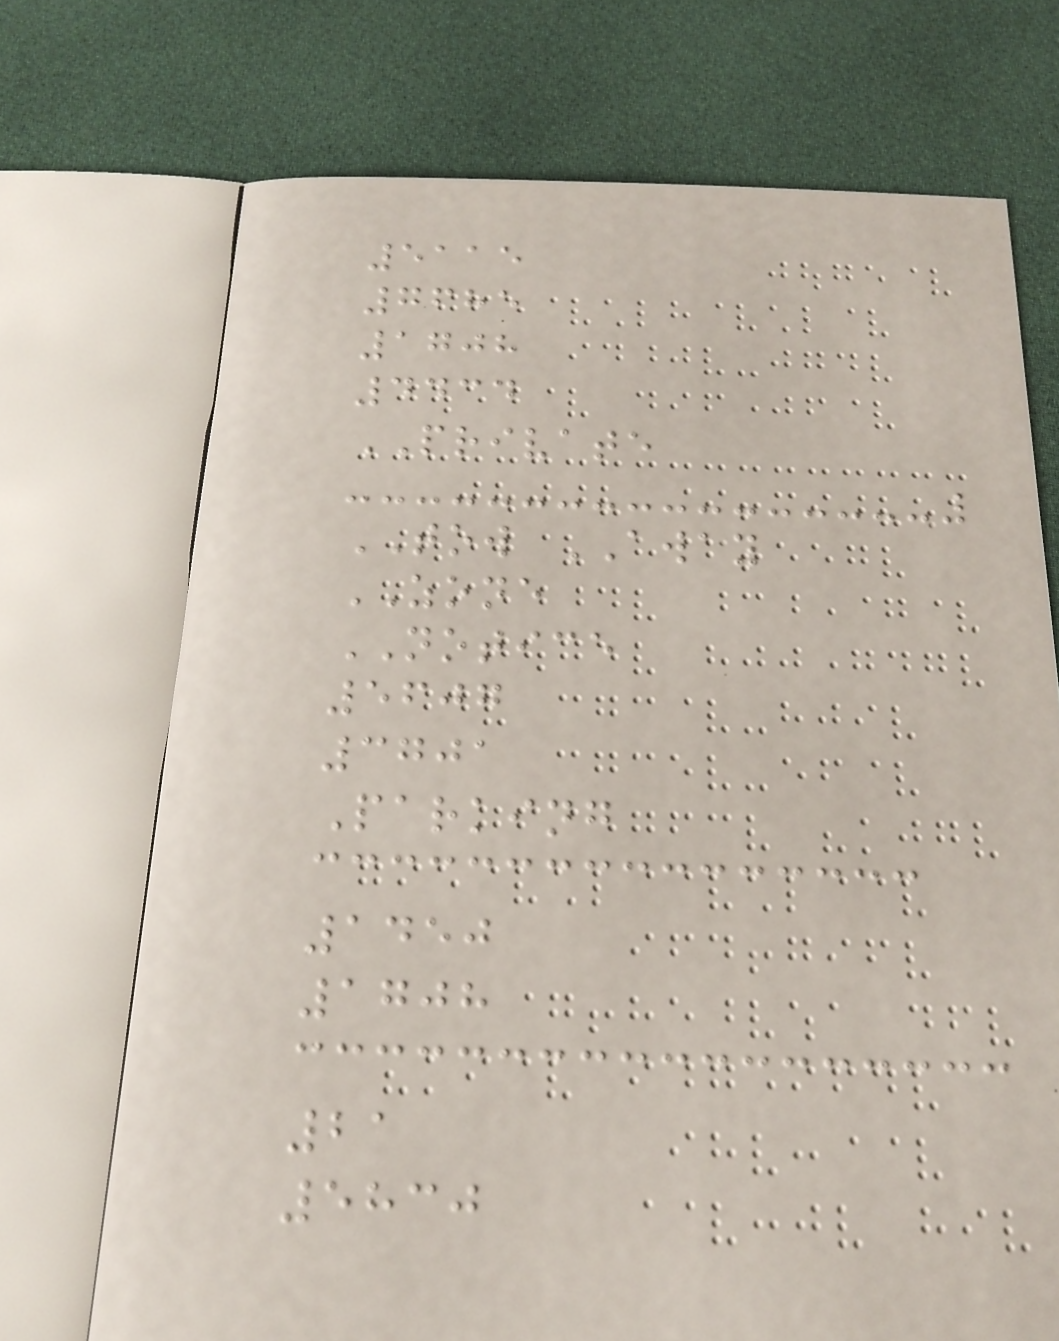5115
7685
1708
4434
PRIVATE
TOW AWAY
ZONE
NOTICE
5607
3701
Parking
1450
1708
21
5830
